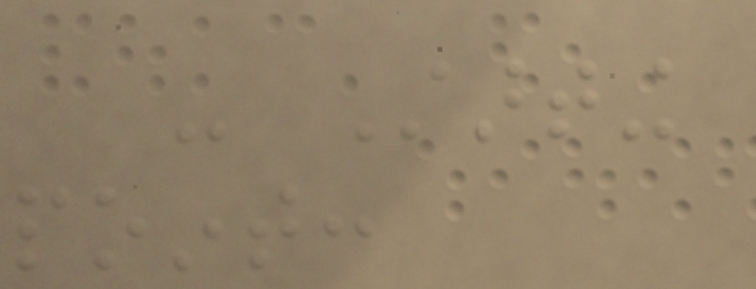- Starting
point:
